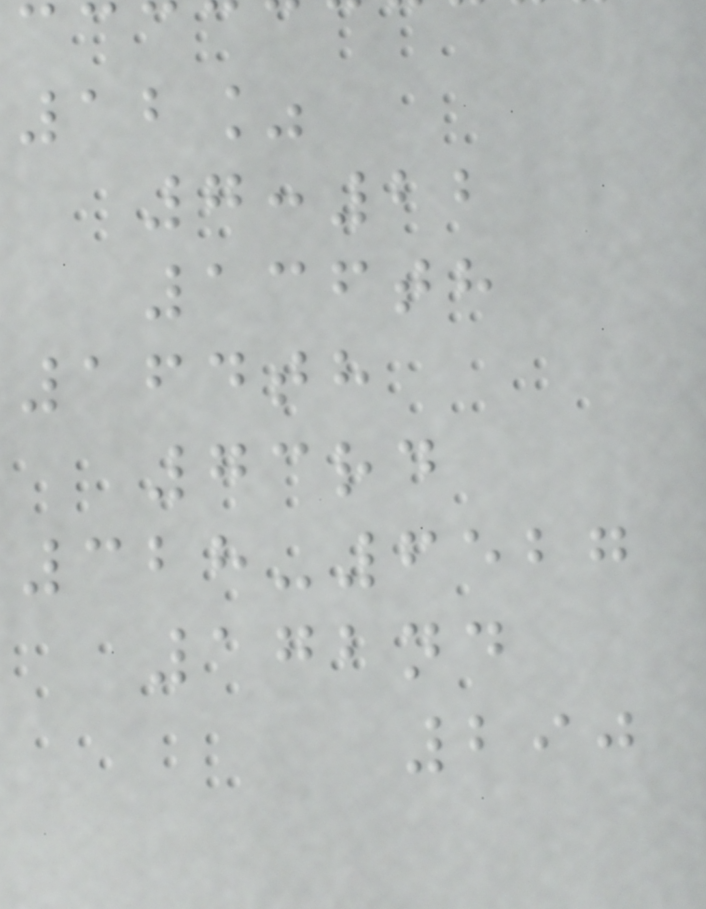12%
7:22
136th
164th
73rd
328-6527
172nd
290
